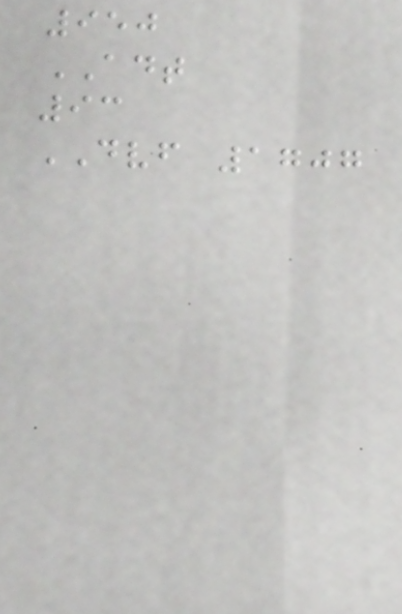950
ADT
93
DVF 1707
